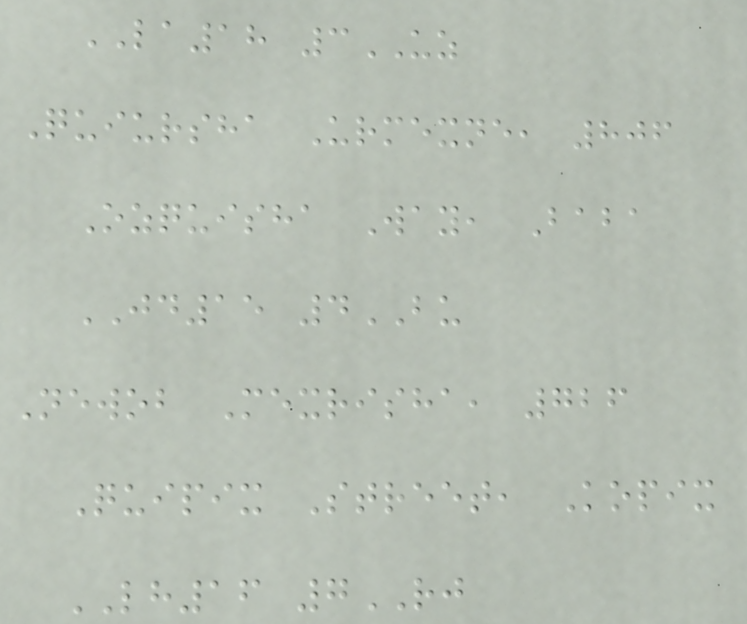LA18 3UZ
Quiursha Urmexne, 806
Ozquisha Way, Baba
JD15 4BU
Newob Mexrisha, 726
Quipix Street, Kopix
LH16 7RJ
